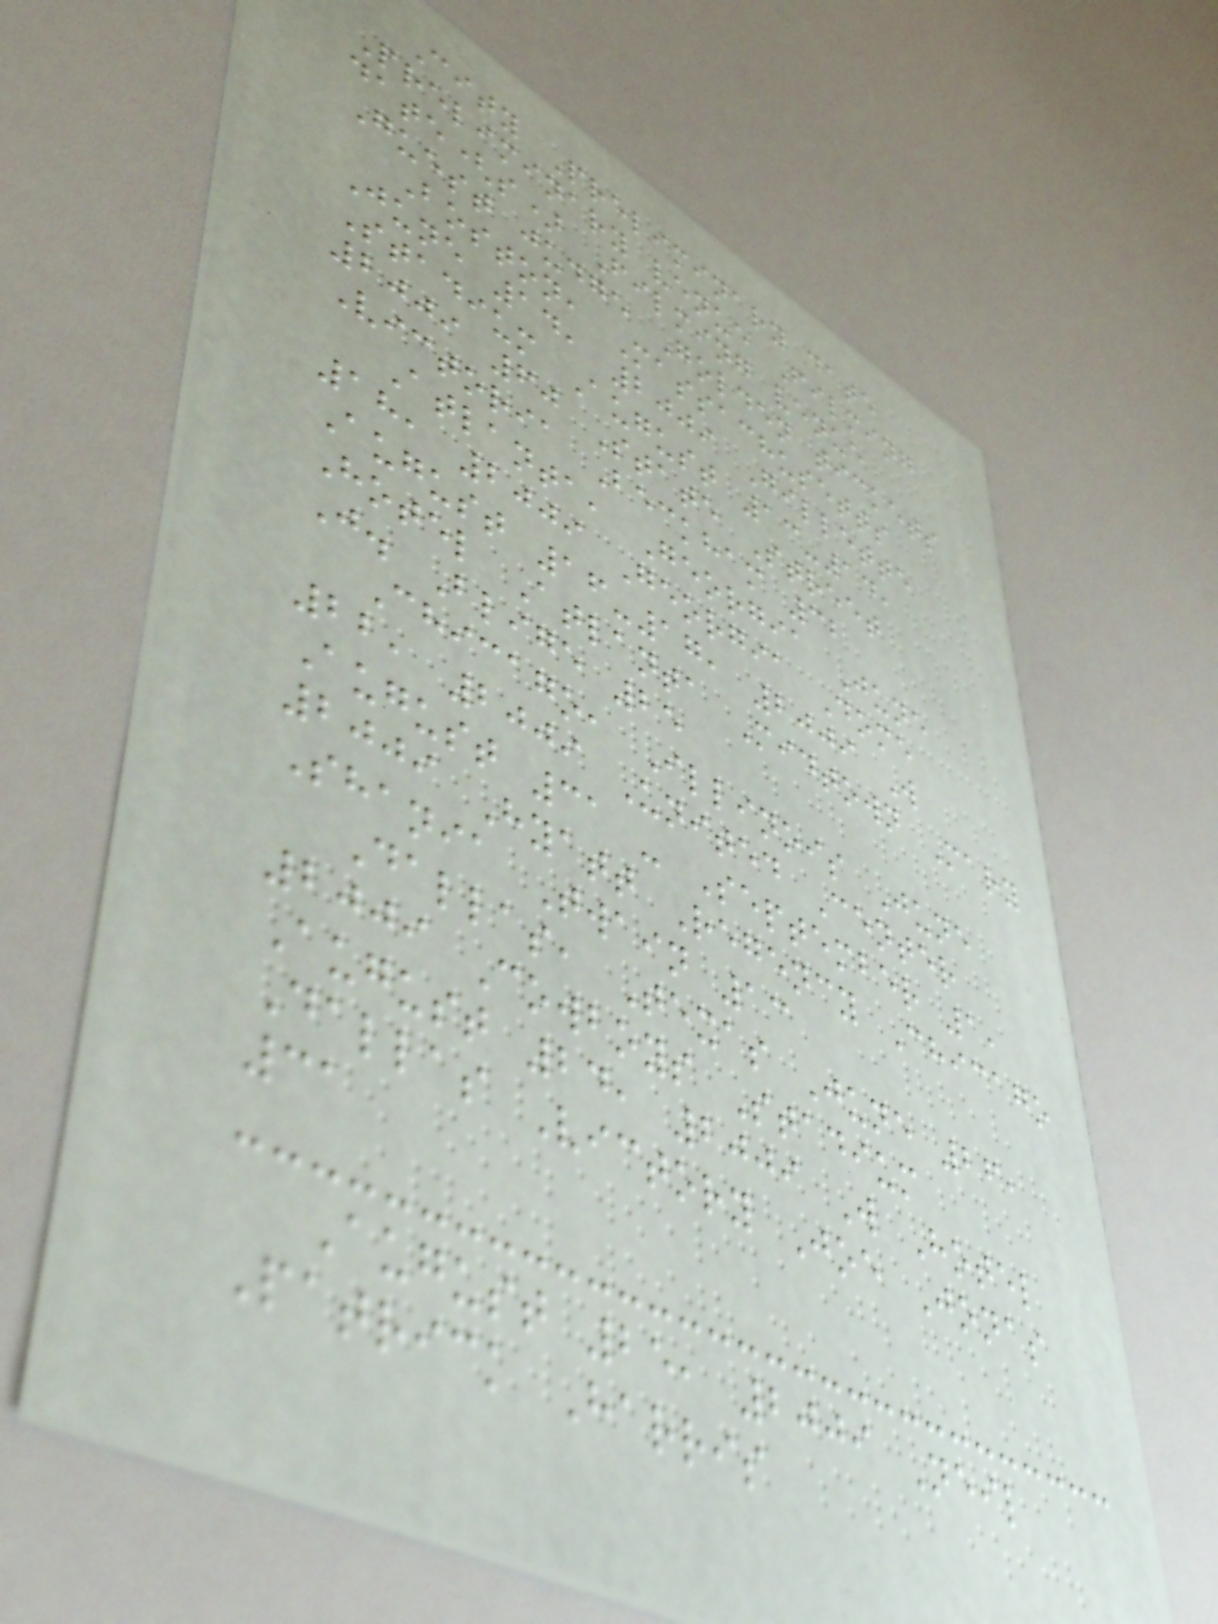City Preliminary date
Preliminary venue Filming
date(s) Filming venue
Guest judge Golden tickets
Boston, Massachusetts
June 14, 2009 Gillette
Stadium August 13-14,
2009 60 State Street
Victoria Beckham 32
Atlanta, Georgia June
18, 2009 Georgia Dome
August 16-17, 2009 W
Hotel Atlanta Midtown Mary
J. Blige 25
Chicago, Illinois June
22, 2009 United Center
August 31 - September 1,
2009 Hyatt Regency Chicago
Shania Twain 13
Dallas, Texas June 26,
2009 Cowboys Stadium
August 24, 2009 W Hotel
Dallas Victory Joe Jonas
31
August 25, 2009 Neil
Patrick Harris
